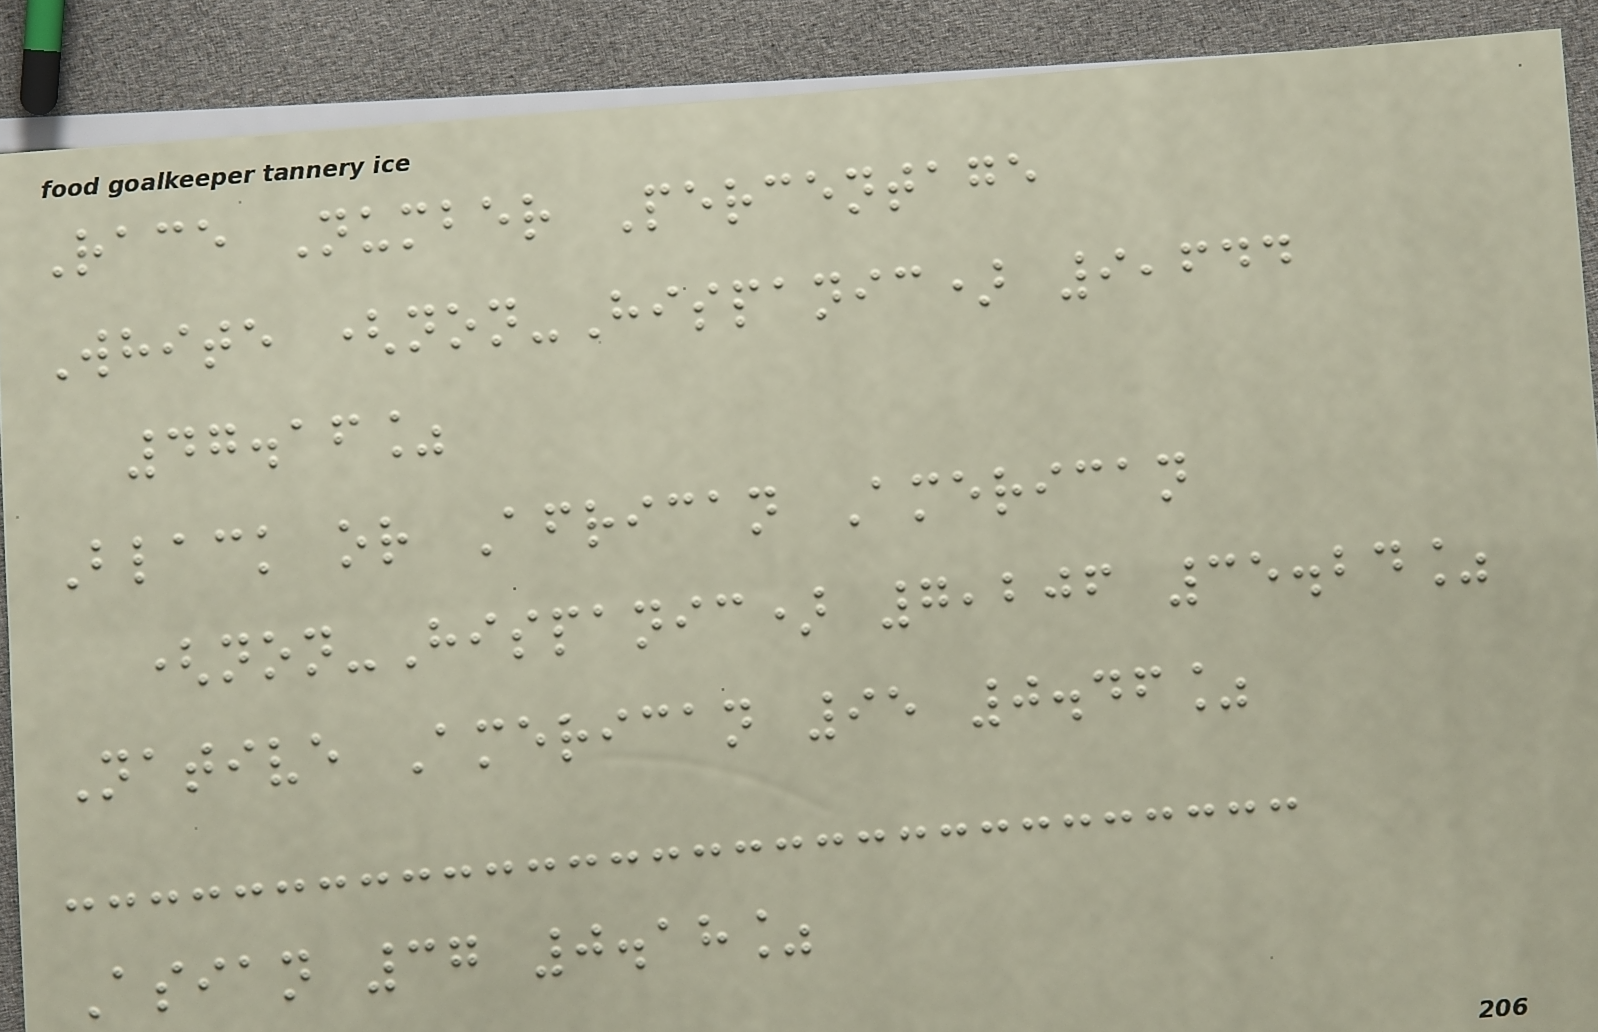Race Number Percentage
White (non-Hispanic) 9,644
47.16%
Black or African American
(non-Hispanic) 7,206 35.24%
Native American 95 0.46%
Asian 37 0.18%
